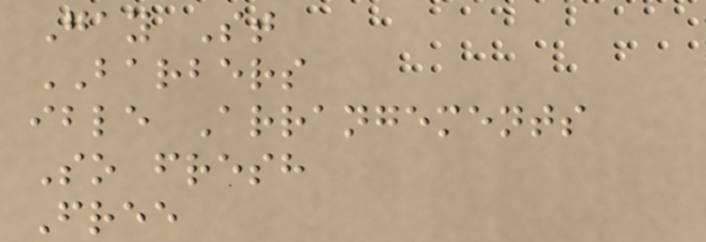Gay St
BARBERS
ible Arrangements
So fresh
Free
